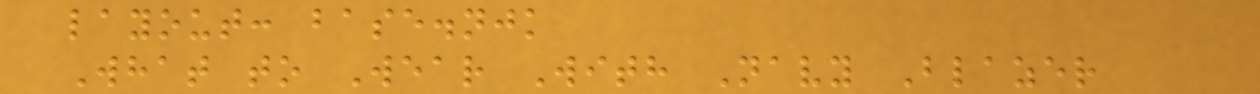layout: base.njk
What to Wear With Navy Blazer
